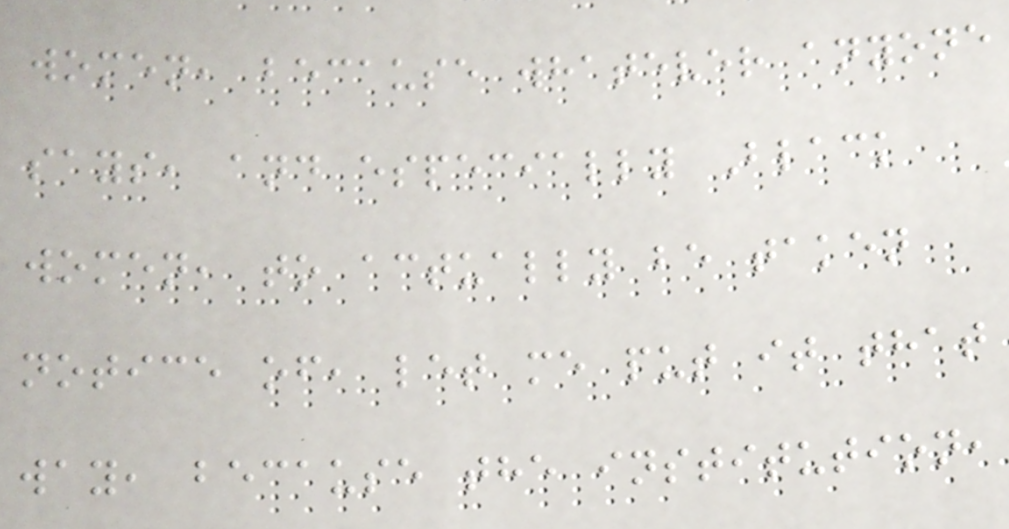women, because whatever anyone
says, and especially Black
women, to actually be taken
notice of, let me put it that
way, because the institution,
